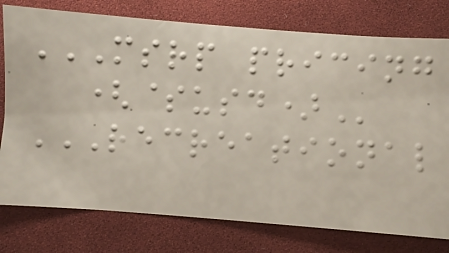MSRP PRICING
($USD)
RECREATIONAL
